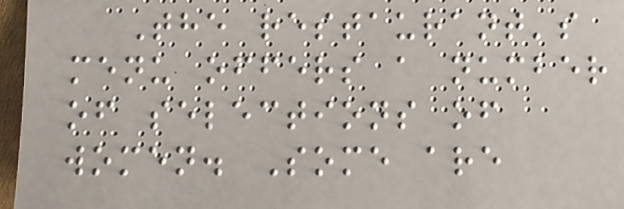The restaurant's
menu offers a number
of selections of
women. Some are
